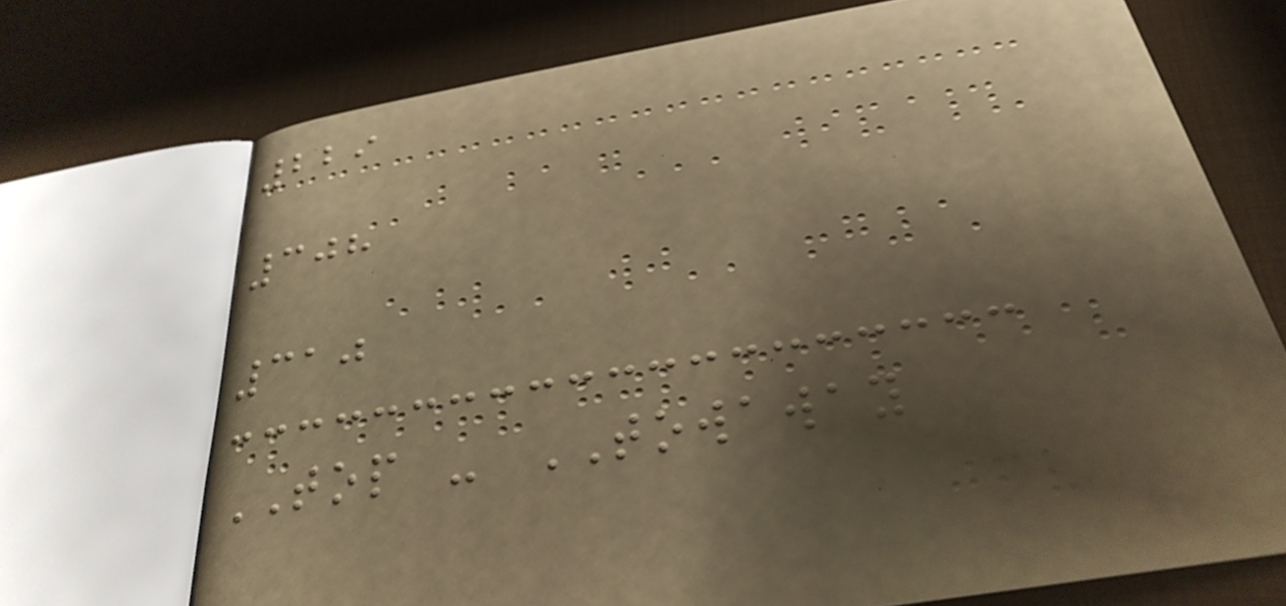229
308
310
TOP - TOWAWAY
